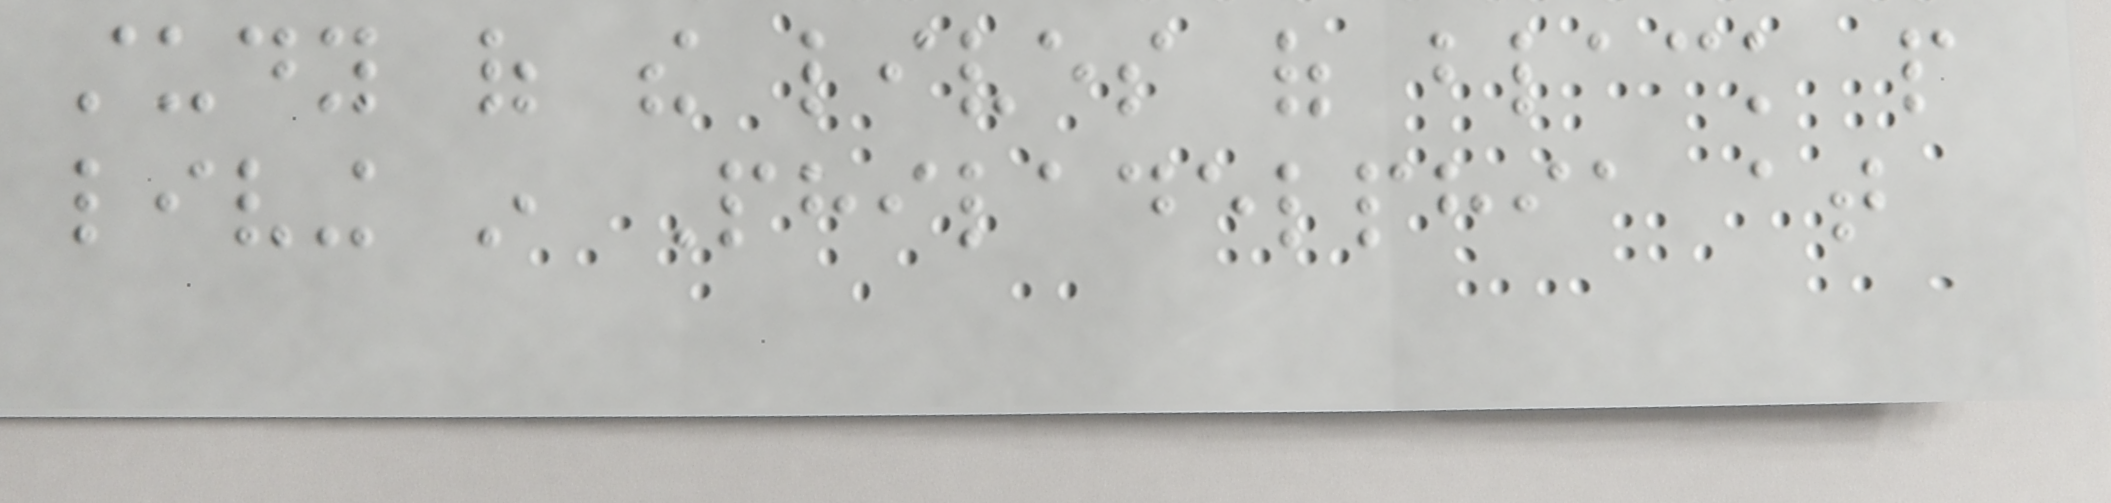study of the lives of black people
living in Philadelphia at
